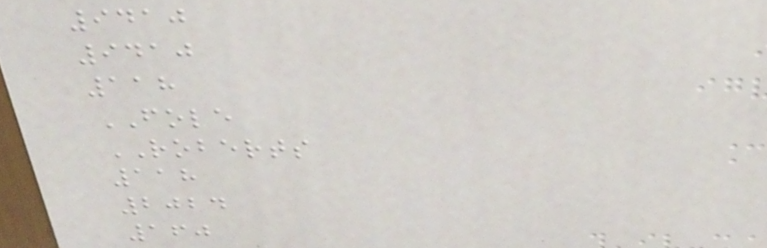9410
9410
118
FOLE
ROBERTS
118
2024
160
